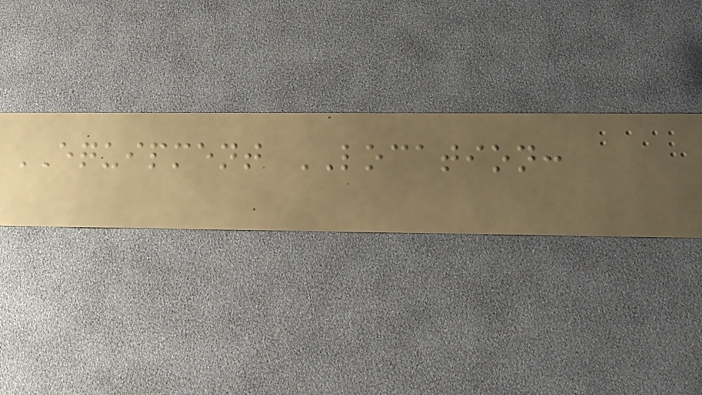EQUIPMENT LOCATION:
